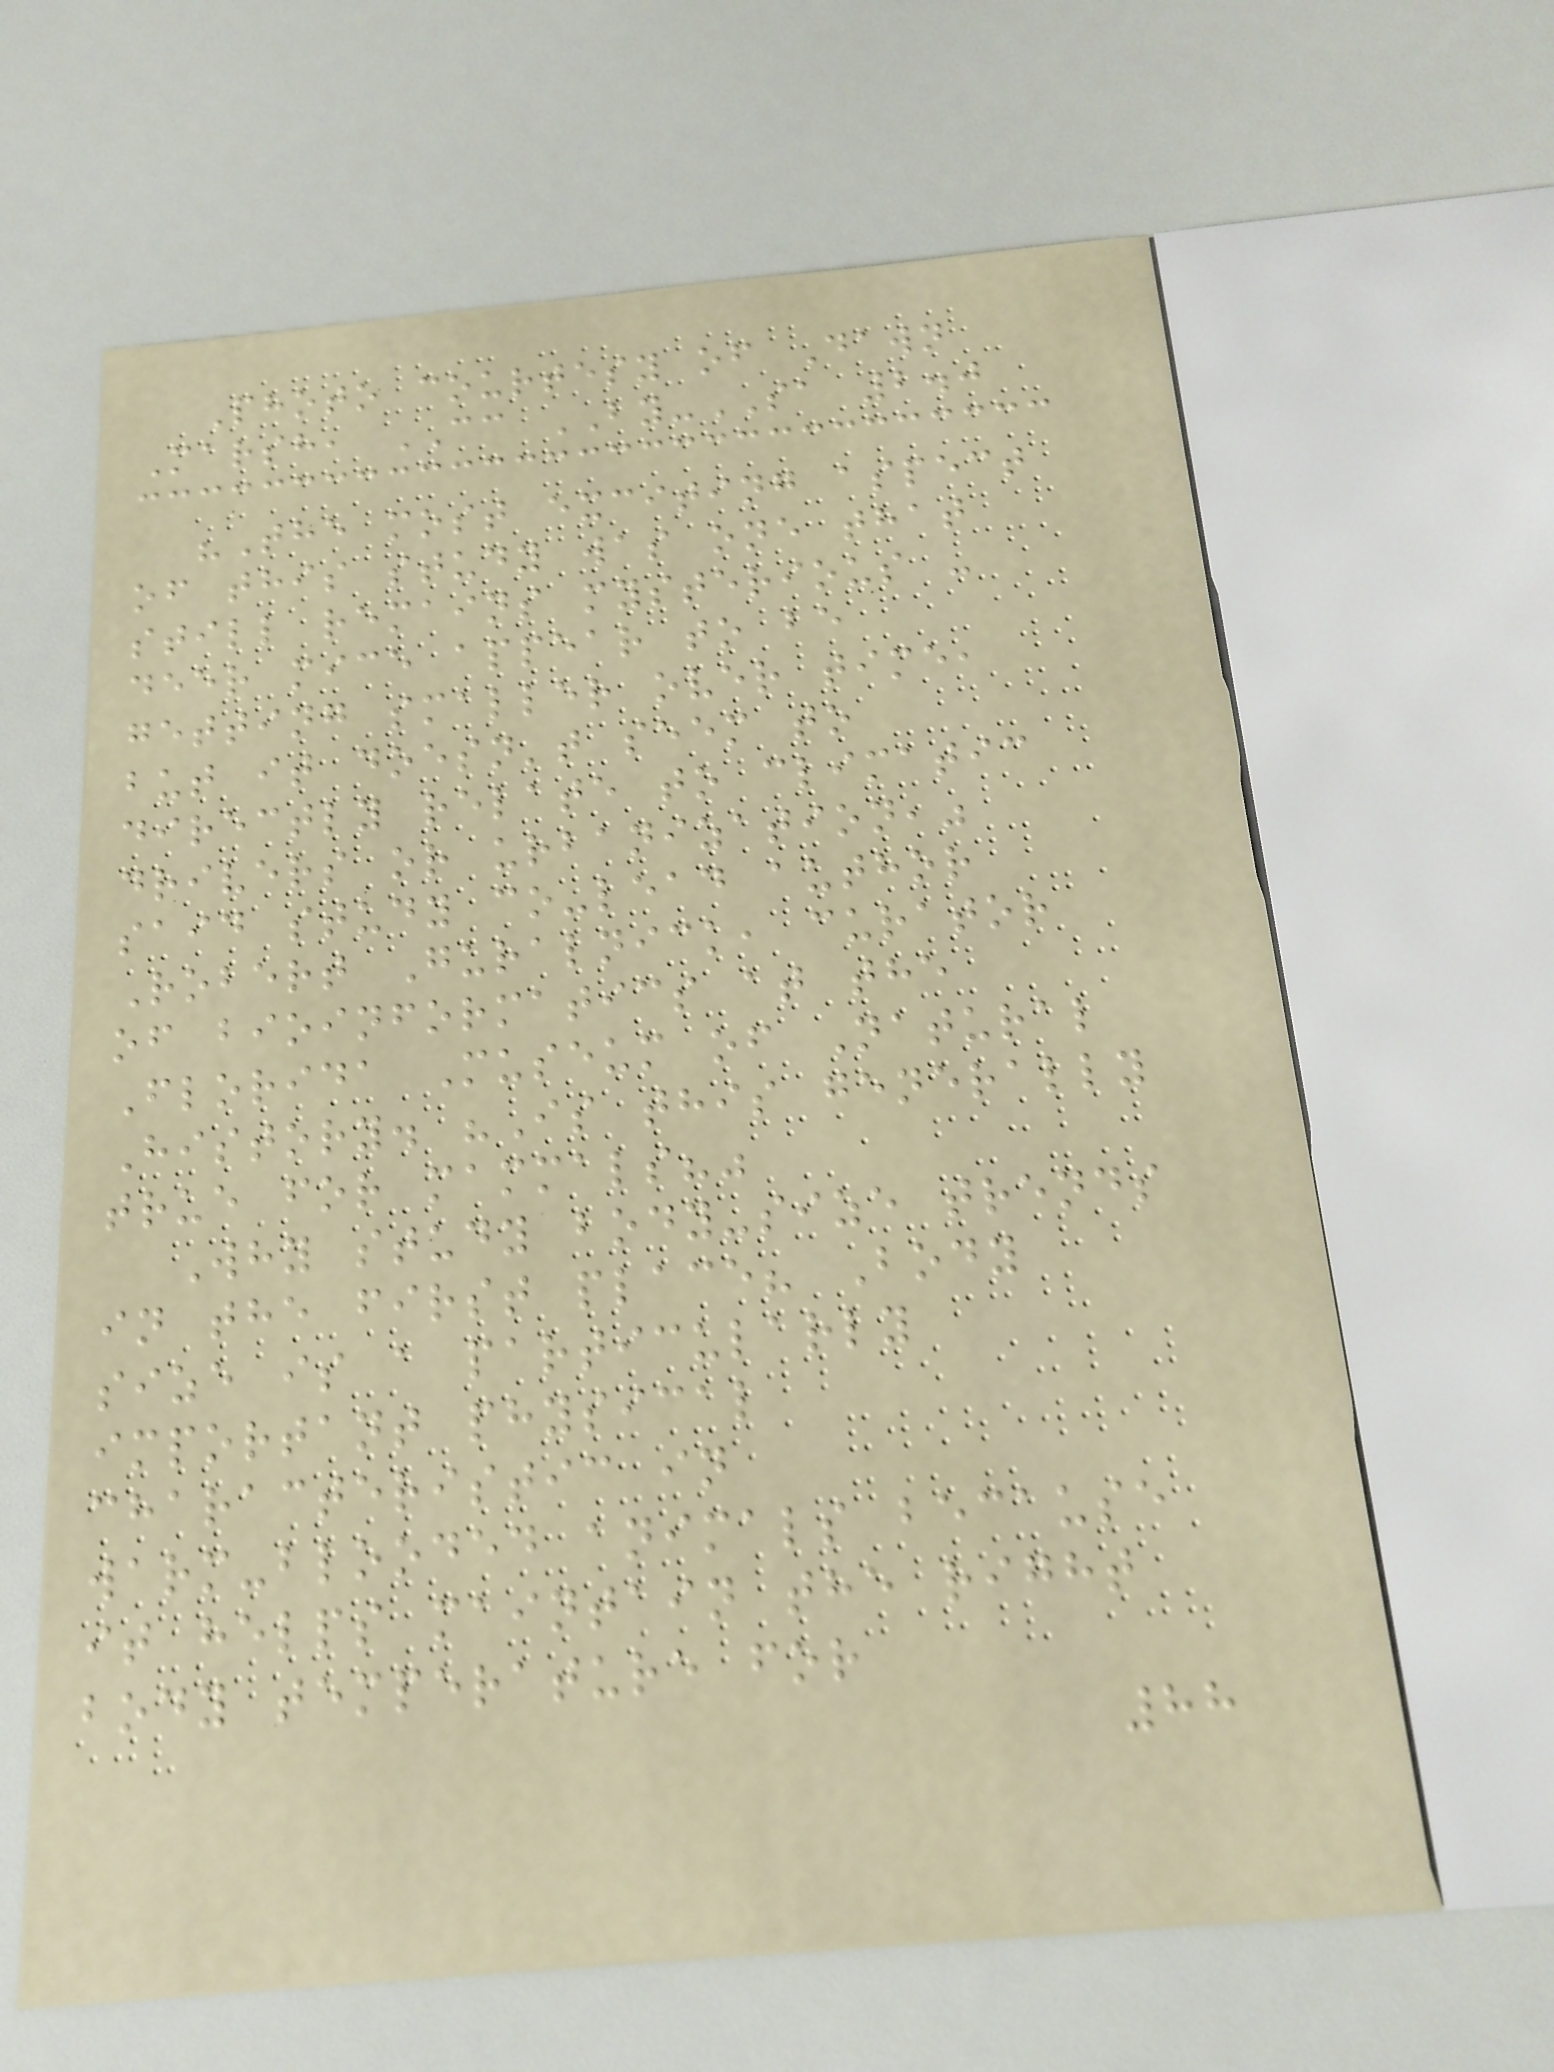Photo courtesy of Dawn
Marsh, CC BY-SA 2.0
"The most exciting aspect
of this study was one that
still remains mysterious -
deer mice appear to be
getting smaller over time,
but it doesn't seem to
directly relate to climatic
drivers or urbanization,"
said study co-lead author
Robert Guralnick, curator
of bioinformatics at the
Florida Museum of Natural
History. "Is this generally
true for mammals?"
Why study body-size trends
in the first place? Body
size is a particularly
important physical
characteristic in
warm-blooded animals because
it helps maintain the right
body temperature for
88
